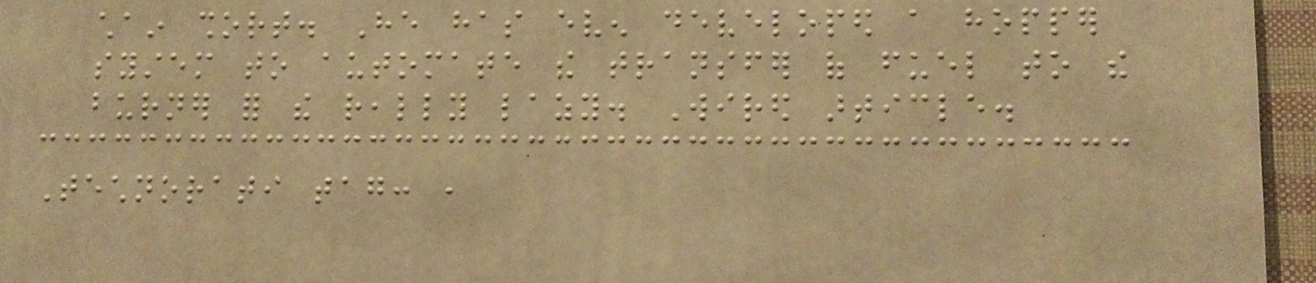chain short. He has even developed a hopper
system to automate the transfer of fuel to the
burner for the really lazy. Wired article.
Technorati tag: ,
